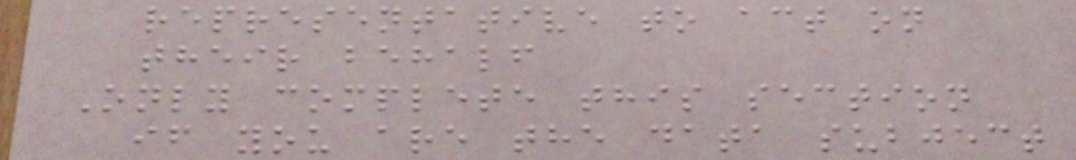representative to act on
their behalf
Only complete this section
if you are the data subject
